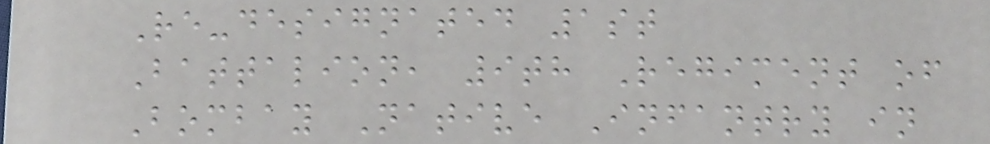Re-designated 1st
Battalion, 9th Regiment of
Bombay Native Infantry in
